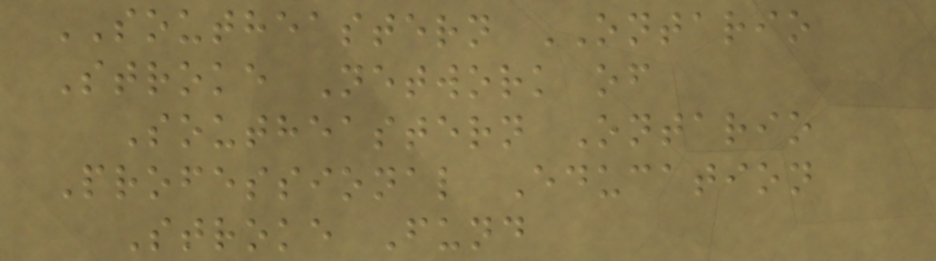SOUTHEASTERN ONTARIO
Stroke Network of
Southeastern Ontario
Professional Education
Stroke Fund
